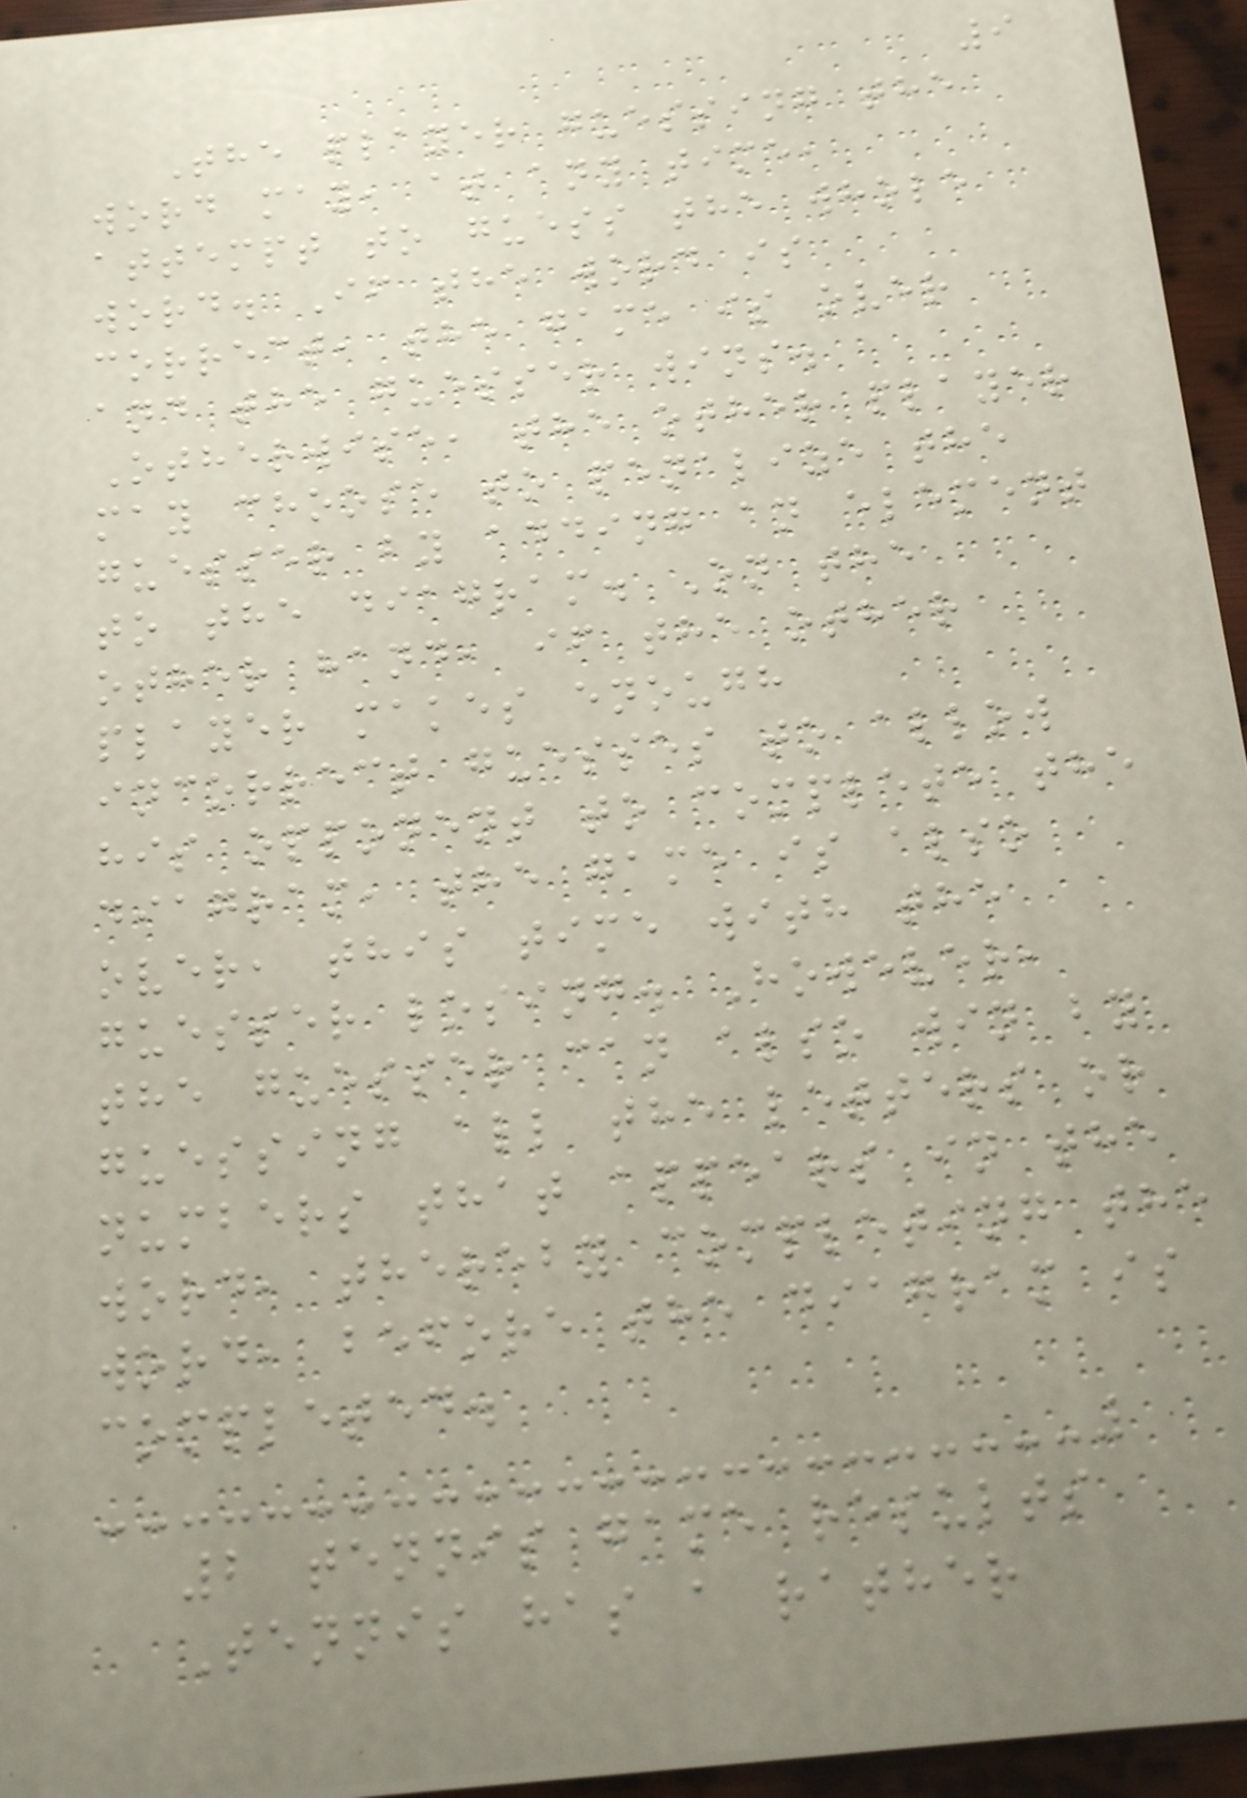9
The player guessing the
word may, at any time,
attempt to guess the whole
word. If the word is
correct, the game is over
and the guesser wins.
Otherwise, the other player
may choose to penalize the
guesser by adding an element
to the diagram. On the
other hand, if the other
player makes enough
incorrect guesses to allow
his opponent to complete the
diagram, the game is also
over, this time with the
guesser losing. However,
the guesser can also win by
guessing all the letters or
numbers that appears in the
word, thereby completing the
word, before the diagram is
completed.
2 tennis game results
Tennis has a rather
